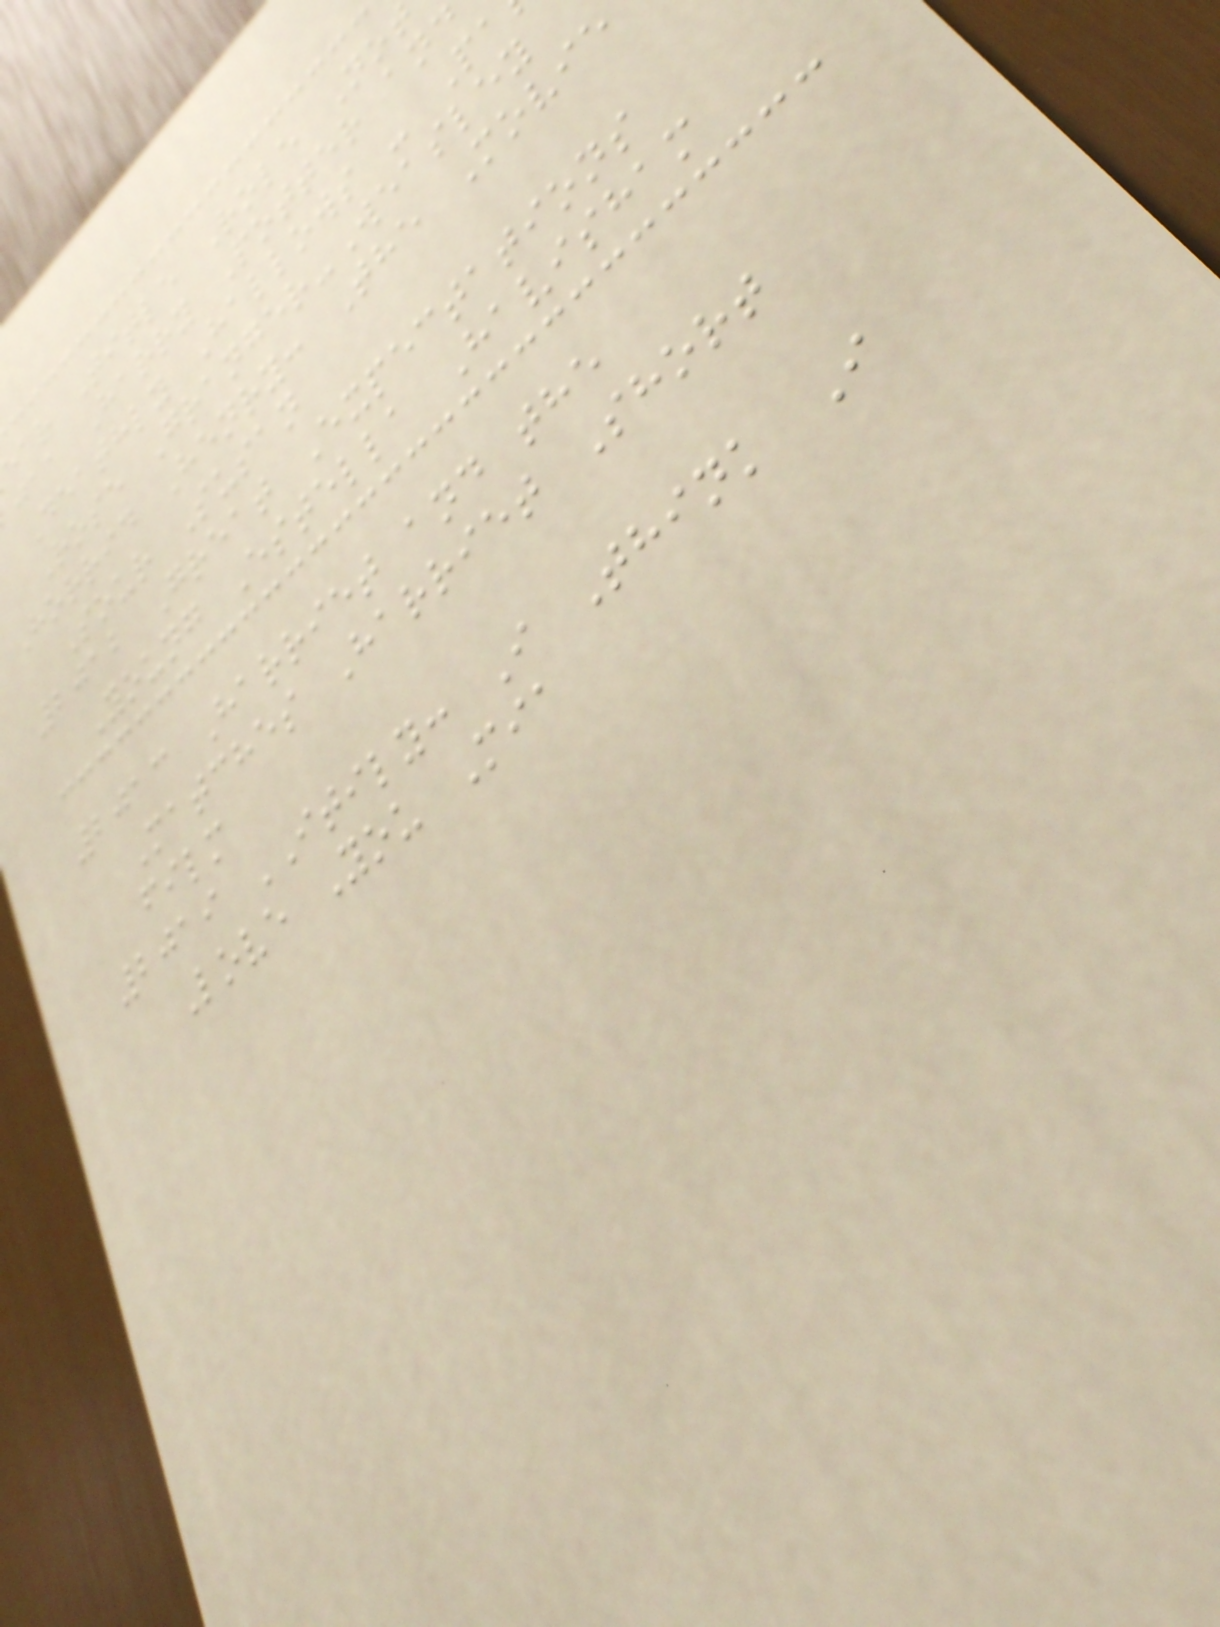ear Title Role Not
jaa Harry Potter and
Deathly Hallows - Pa
Rose Granger-Weasley
Horrid Henry: The Movie
Sour Susan
2012 Great Expectations
Young Estella Havisham
2013 Harriet and the
Matches Harriet Short
film
2019 ITILY: I Think I
Love You Mia
